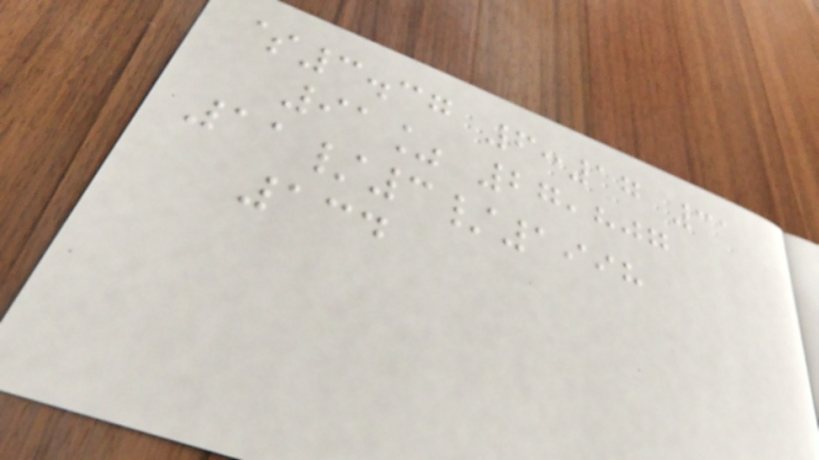$3.37 6:17 31
91% 27,807
11/3/1998
134
